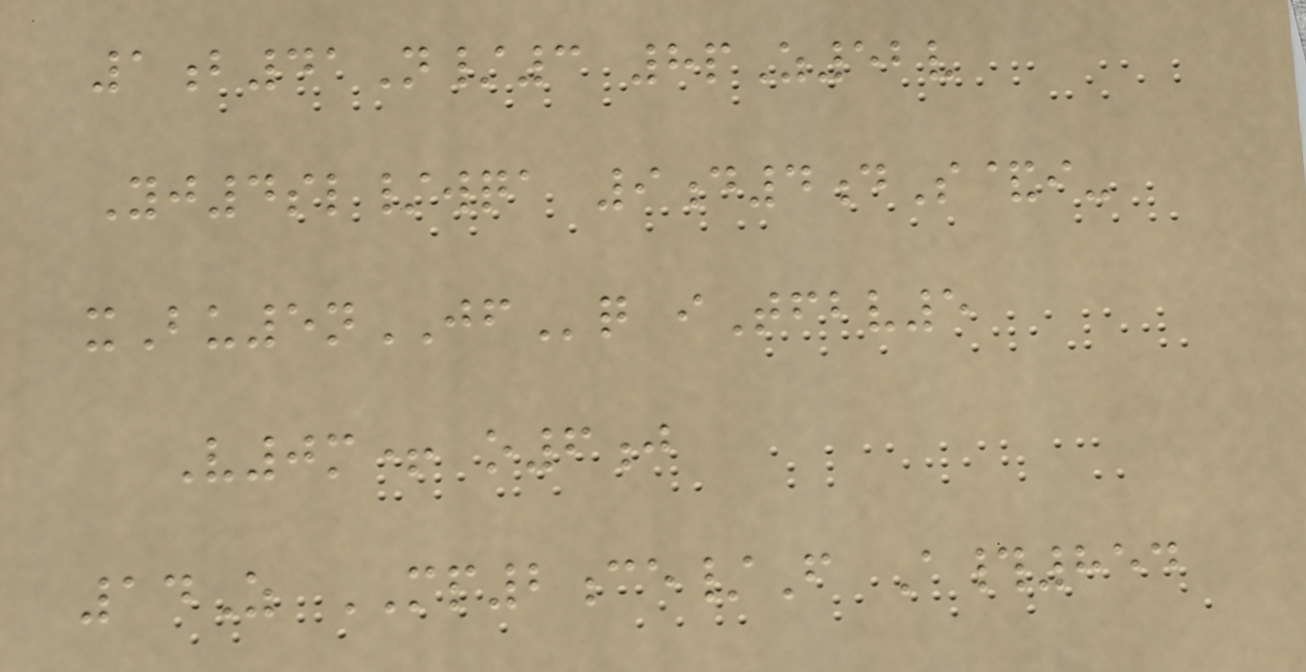1b41N/3 8pZ52v
Yj4sl/wqa 9d4dS&i-
xBu5nJFq iTfbv5
V0m+ o6j
14Z MP2ce/F A#854
